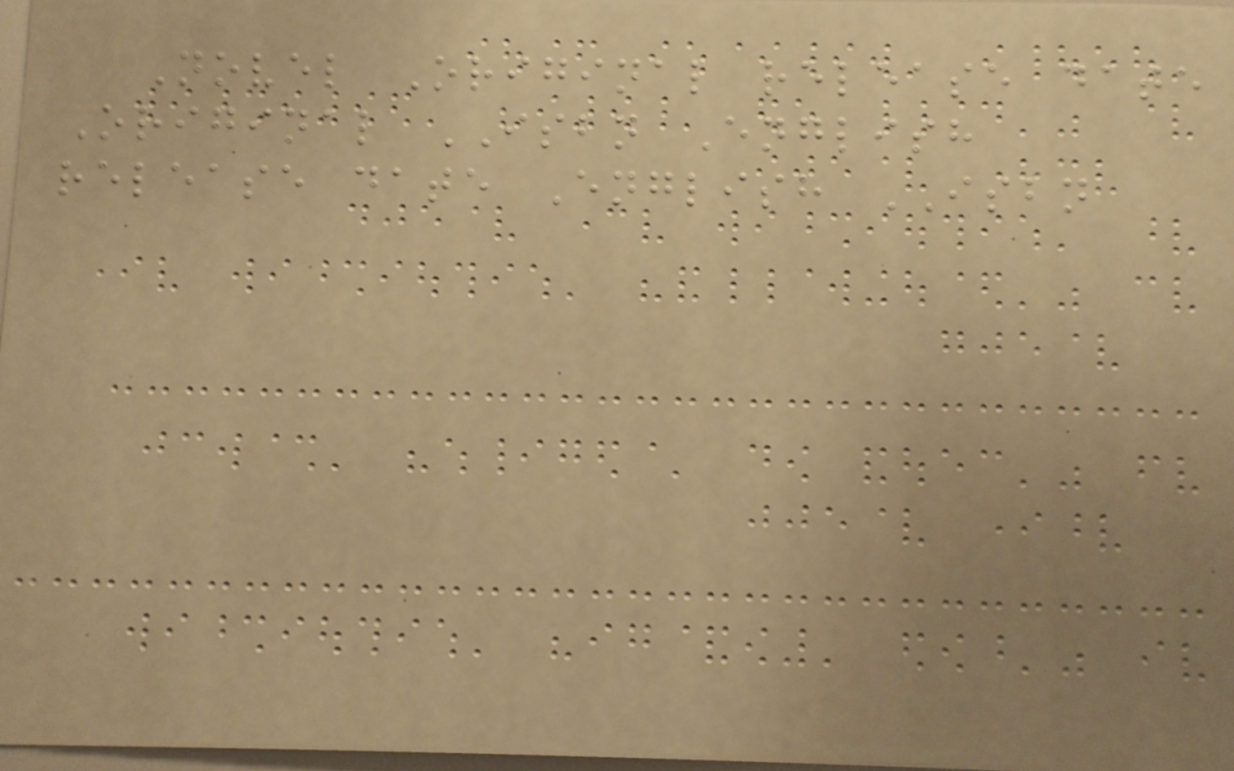Novel Original release date
Original ISBN English
release date English ISBN
